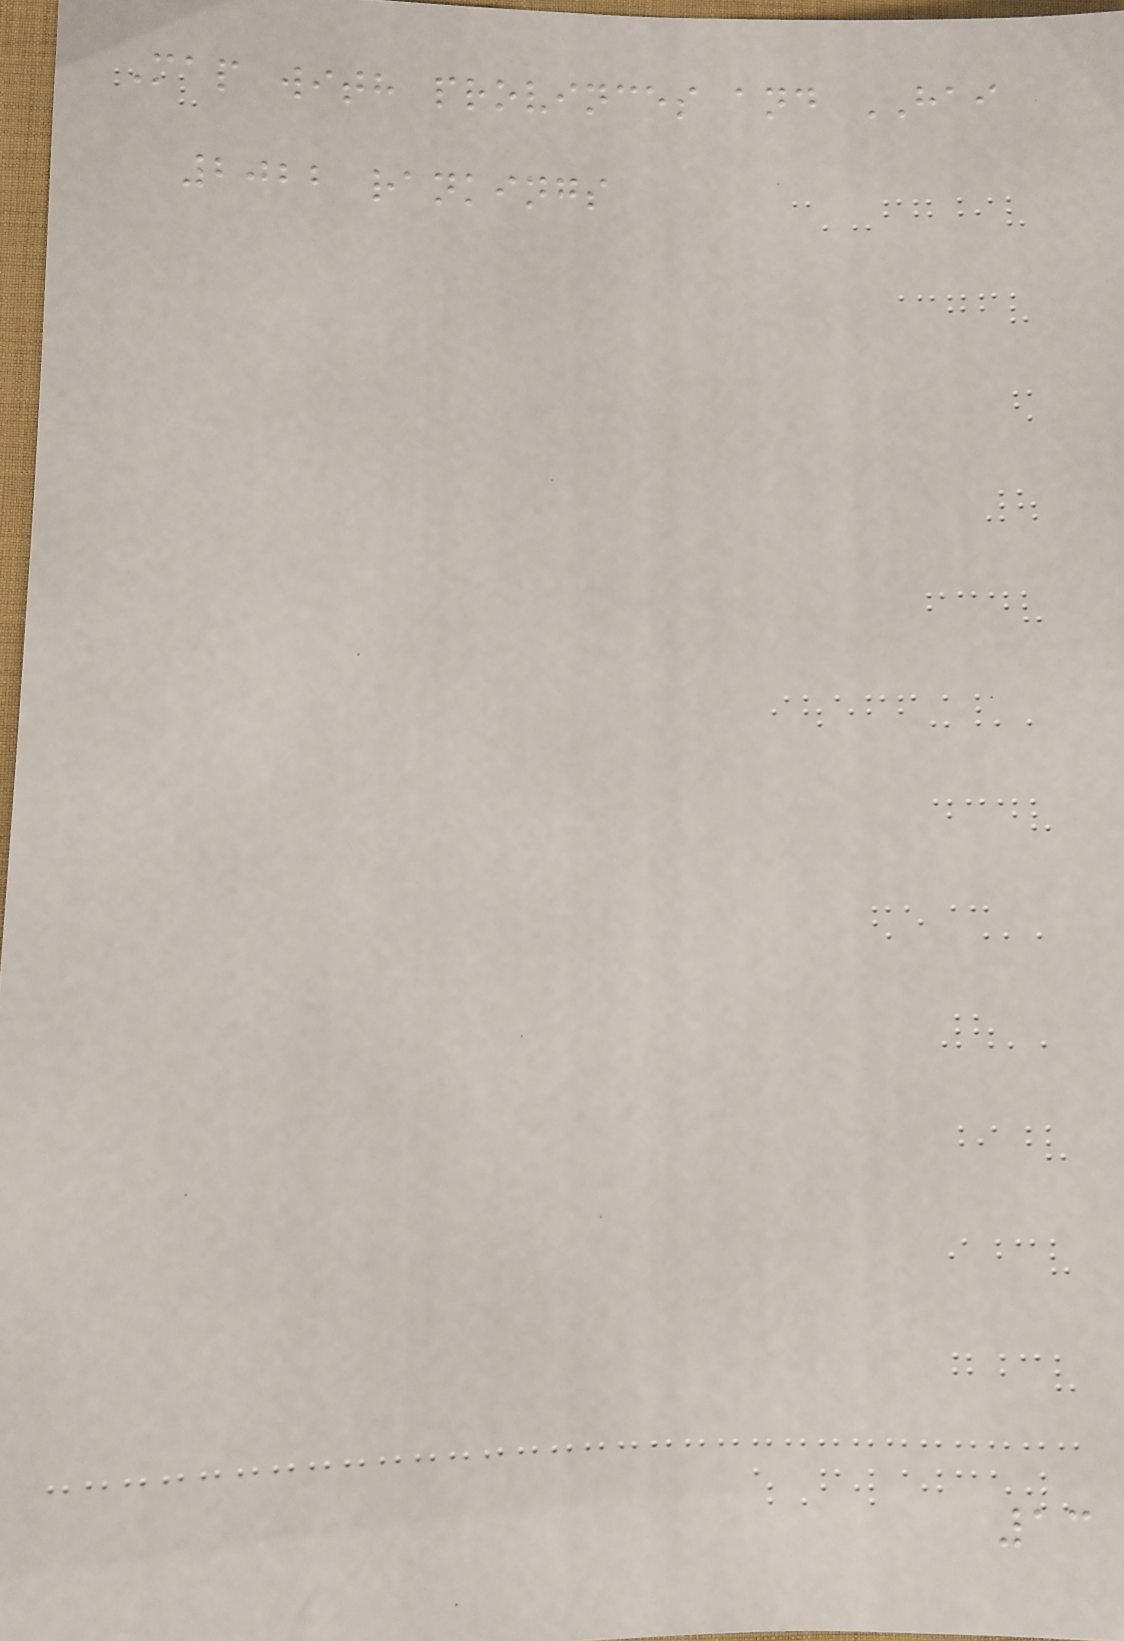Map with provinces and HAI
2022 rankings
13
